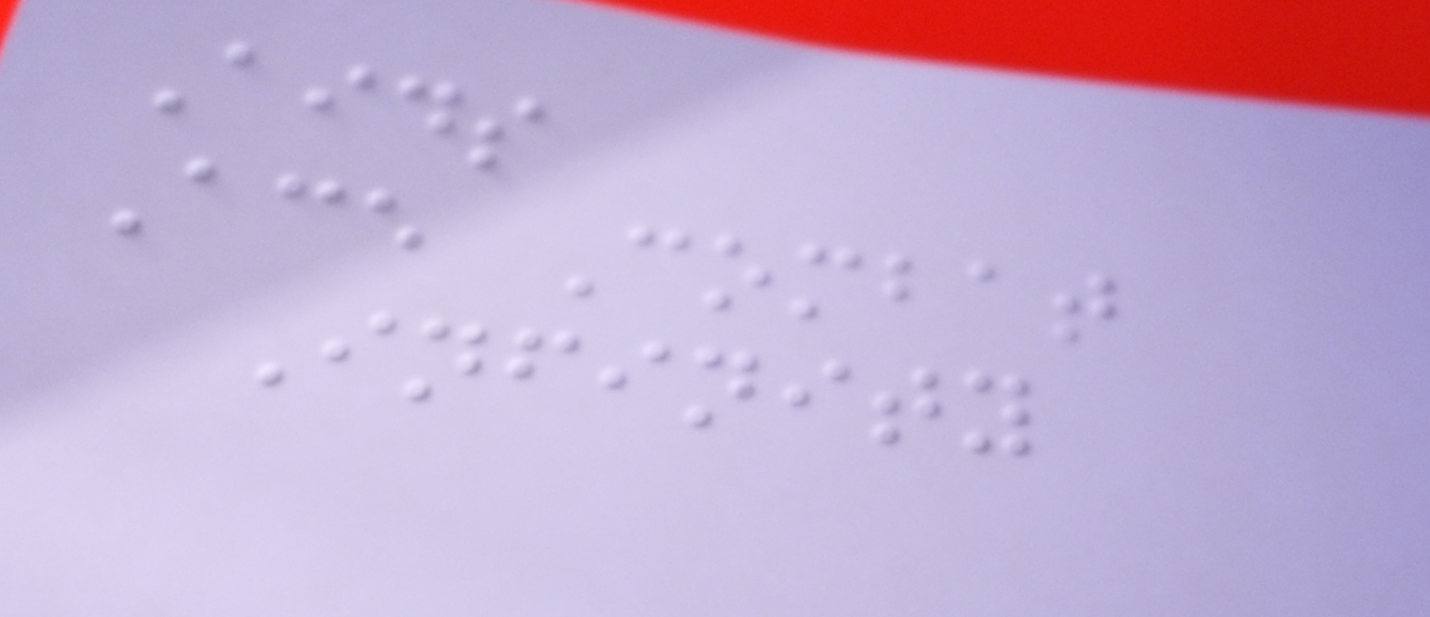Aids
Ace Combat
Infinity
